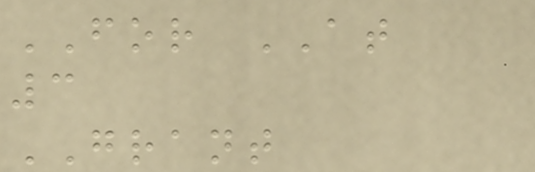FOR AT
3
GRANT
